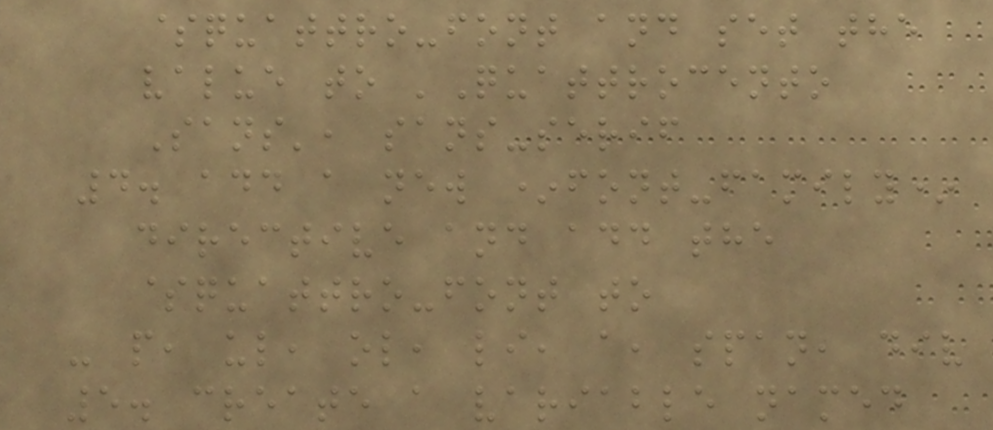$quattro-font and set the
value to 'Quattrocento
Sans', sans-serif
4. add a new *font-family*
directive and add the
$quattro-font to
- p, ul, ol, li, a, span, div
5. create a variable named
